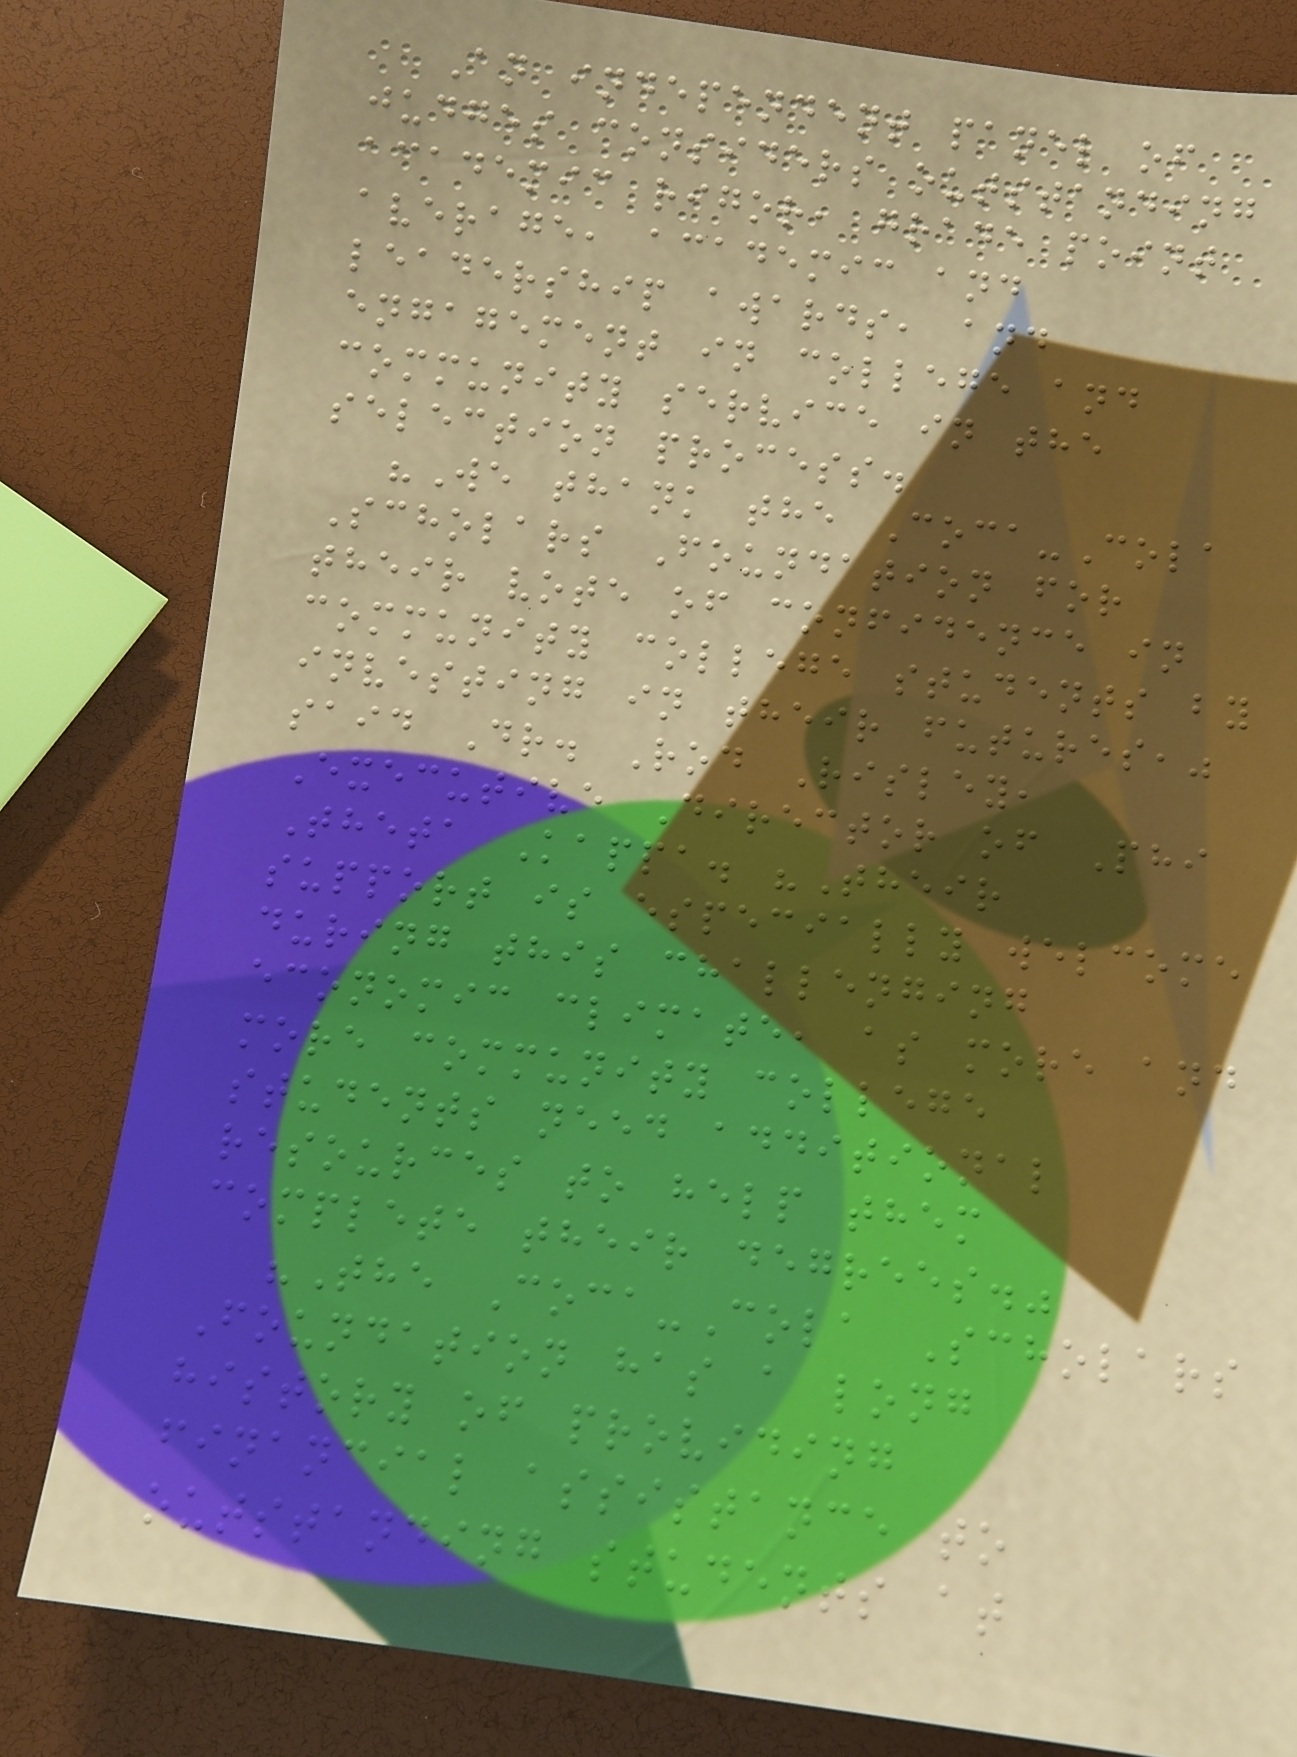An independent panel of
judges considers outstanding
academic rigor, grade point
average, academic and
leadership awards, and
engagement in college and
community service in the
selection process.
"We thank the Coca-Cola
Scholars Foundation for
their vote of confidence in
community college students by
investing in their futures,"
said Dr. Rod Risley,
Executive Director of Phi
Theta Kappa. "Their
support is especially welcome
during this challenging
economic climate, as more and
more community college
students need additional
resources to help them
complete their degrees."
"The Coca-Cola Scholars
Foundation has a long
history of providing
financial assistance to
outstanding students at
